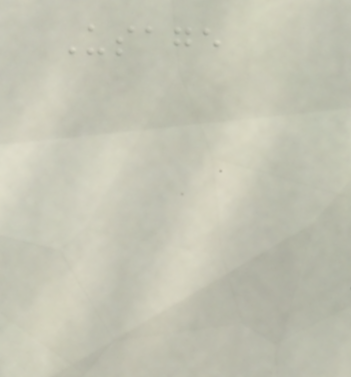Usage
